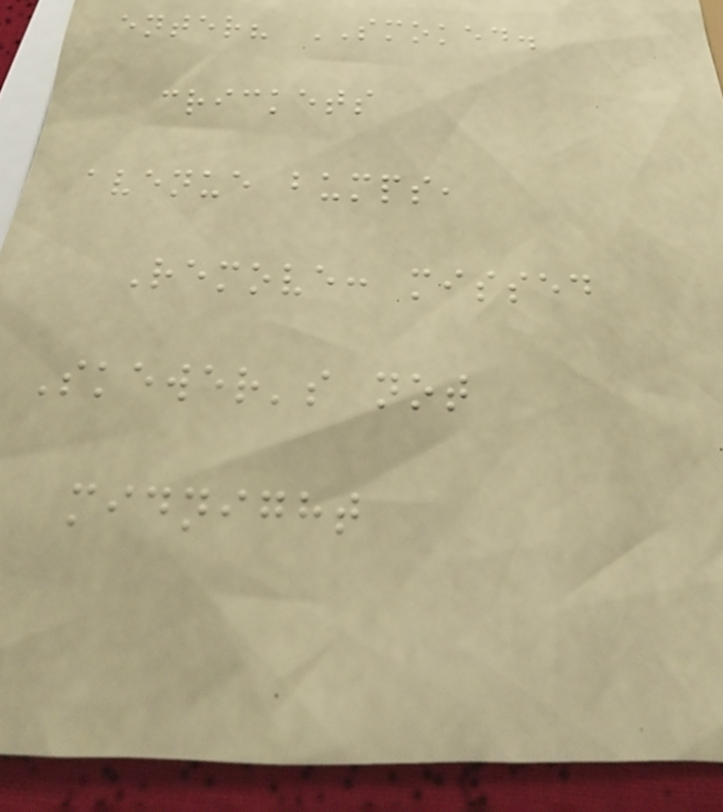enter? SMOKED.
crickets
avenue bumps,
Remove: missed
Skewer's not
midnight
